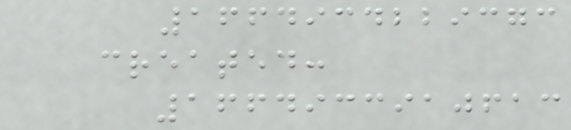1664934229373
created:
1664933910613
